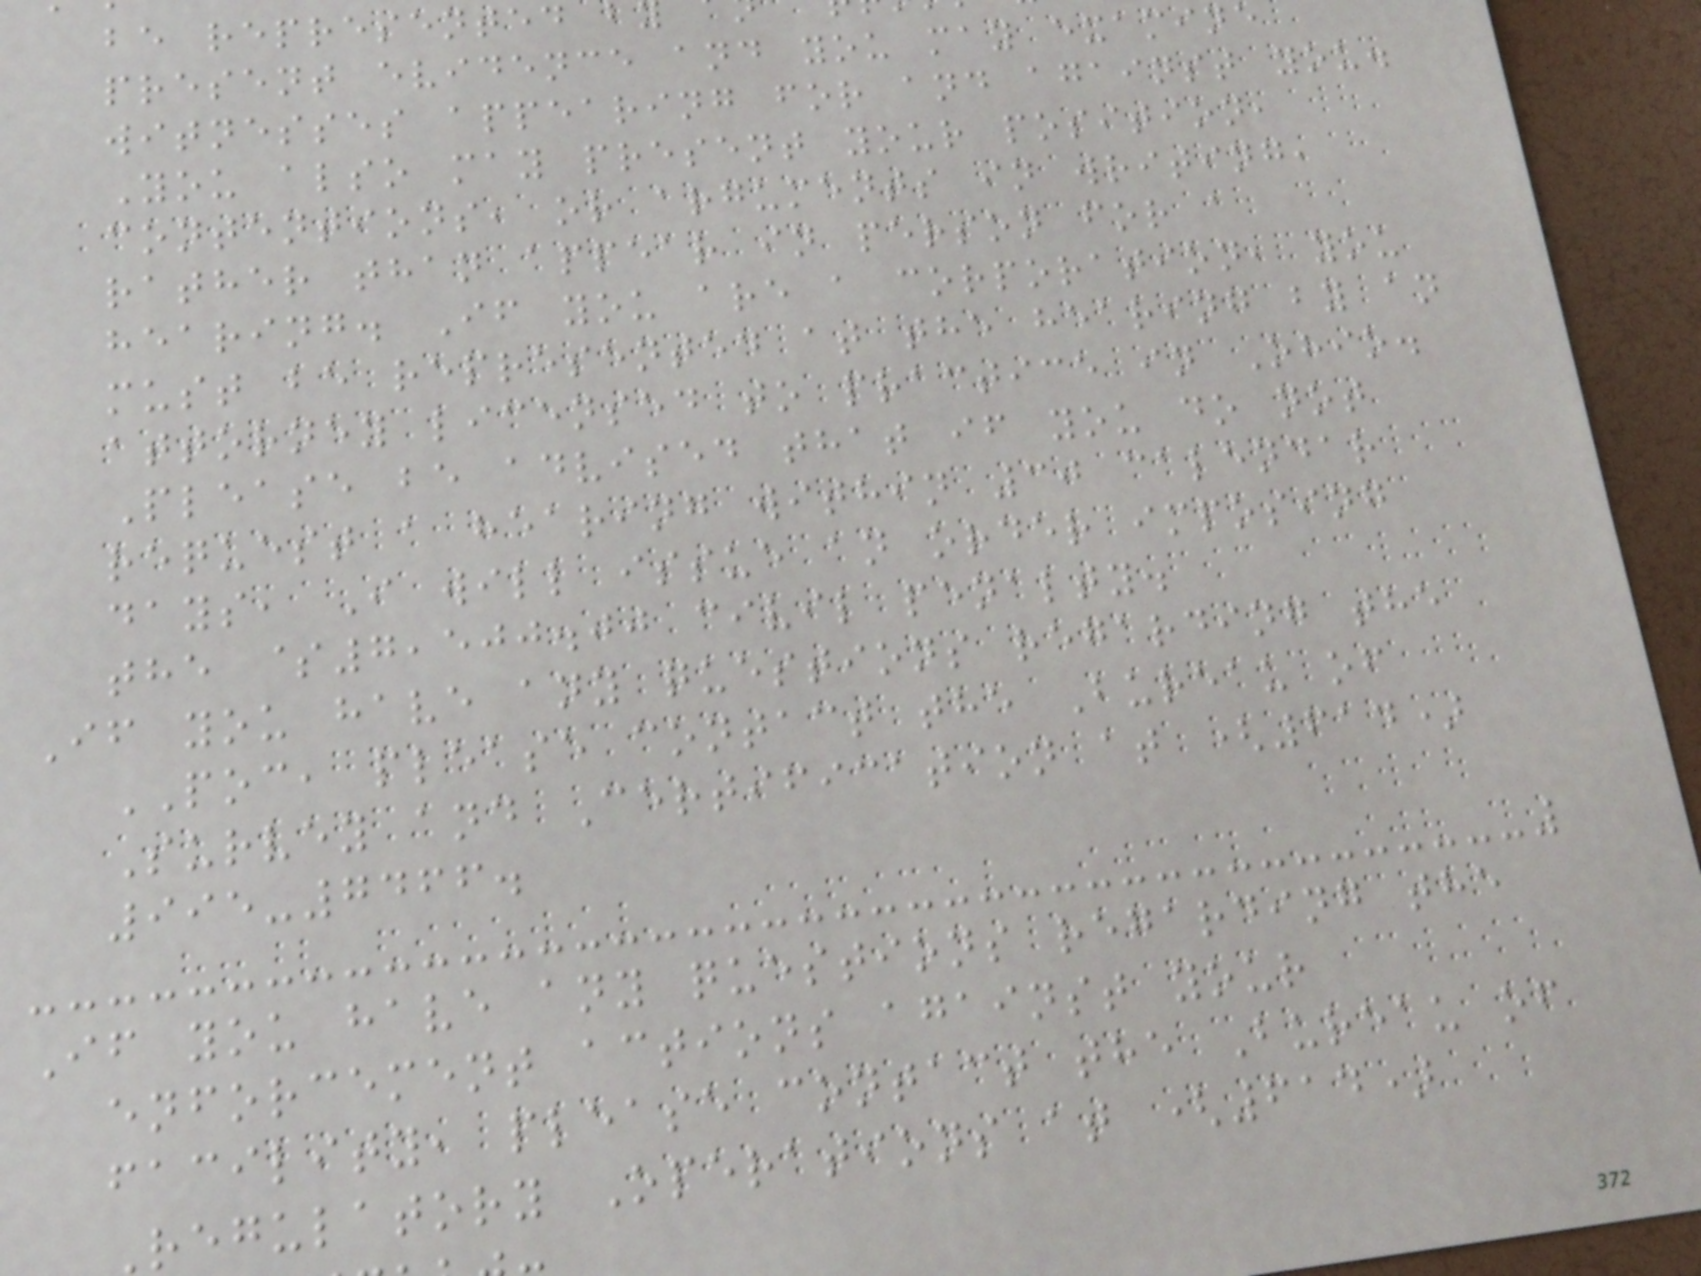be represented
present evidence and you may examine
witnesses appearing for and against you.
You also may present your position,
contentions, or arguments in writing,
rather than appear in person for a
hearing. If you are a corporation, you
must be represented at the hearing by an
attorney licensed to practice in Ohio.
Please be advised that if you do not
request a hearing within 30 calendar
days, I will issue an order imposing
the $7,500.00 civil penalty.
If you have any questions regarding the
POC, please contact the Bureau of
Survey and Certification at (614)
995-7466.
If you have any questions regarding the
enforcement actions against your
facility, please contact the Bureau of
regulatory Operations at (614)
